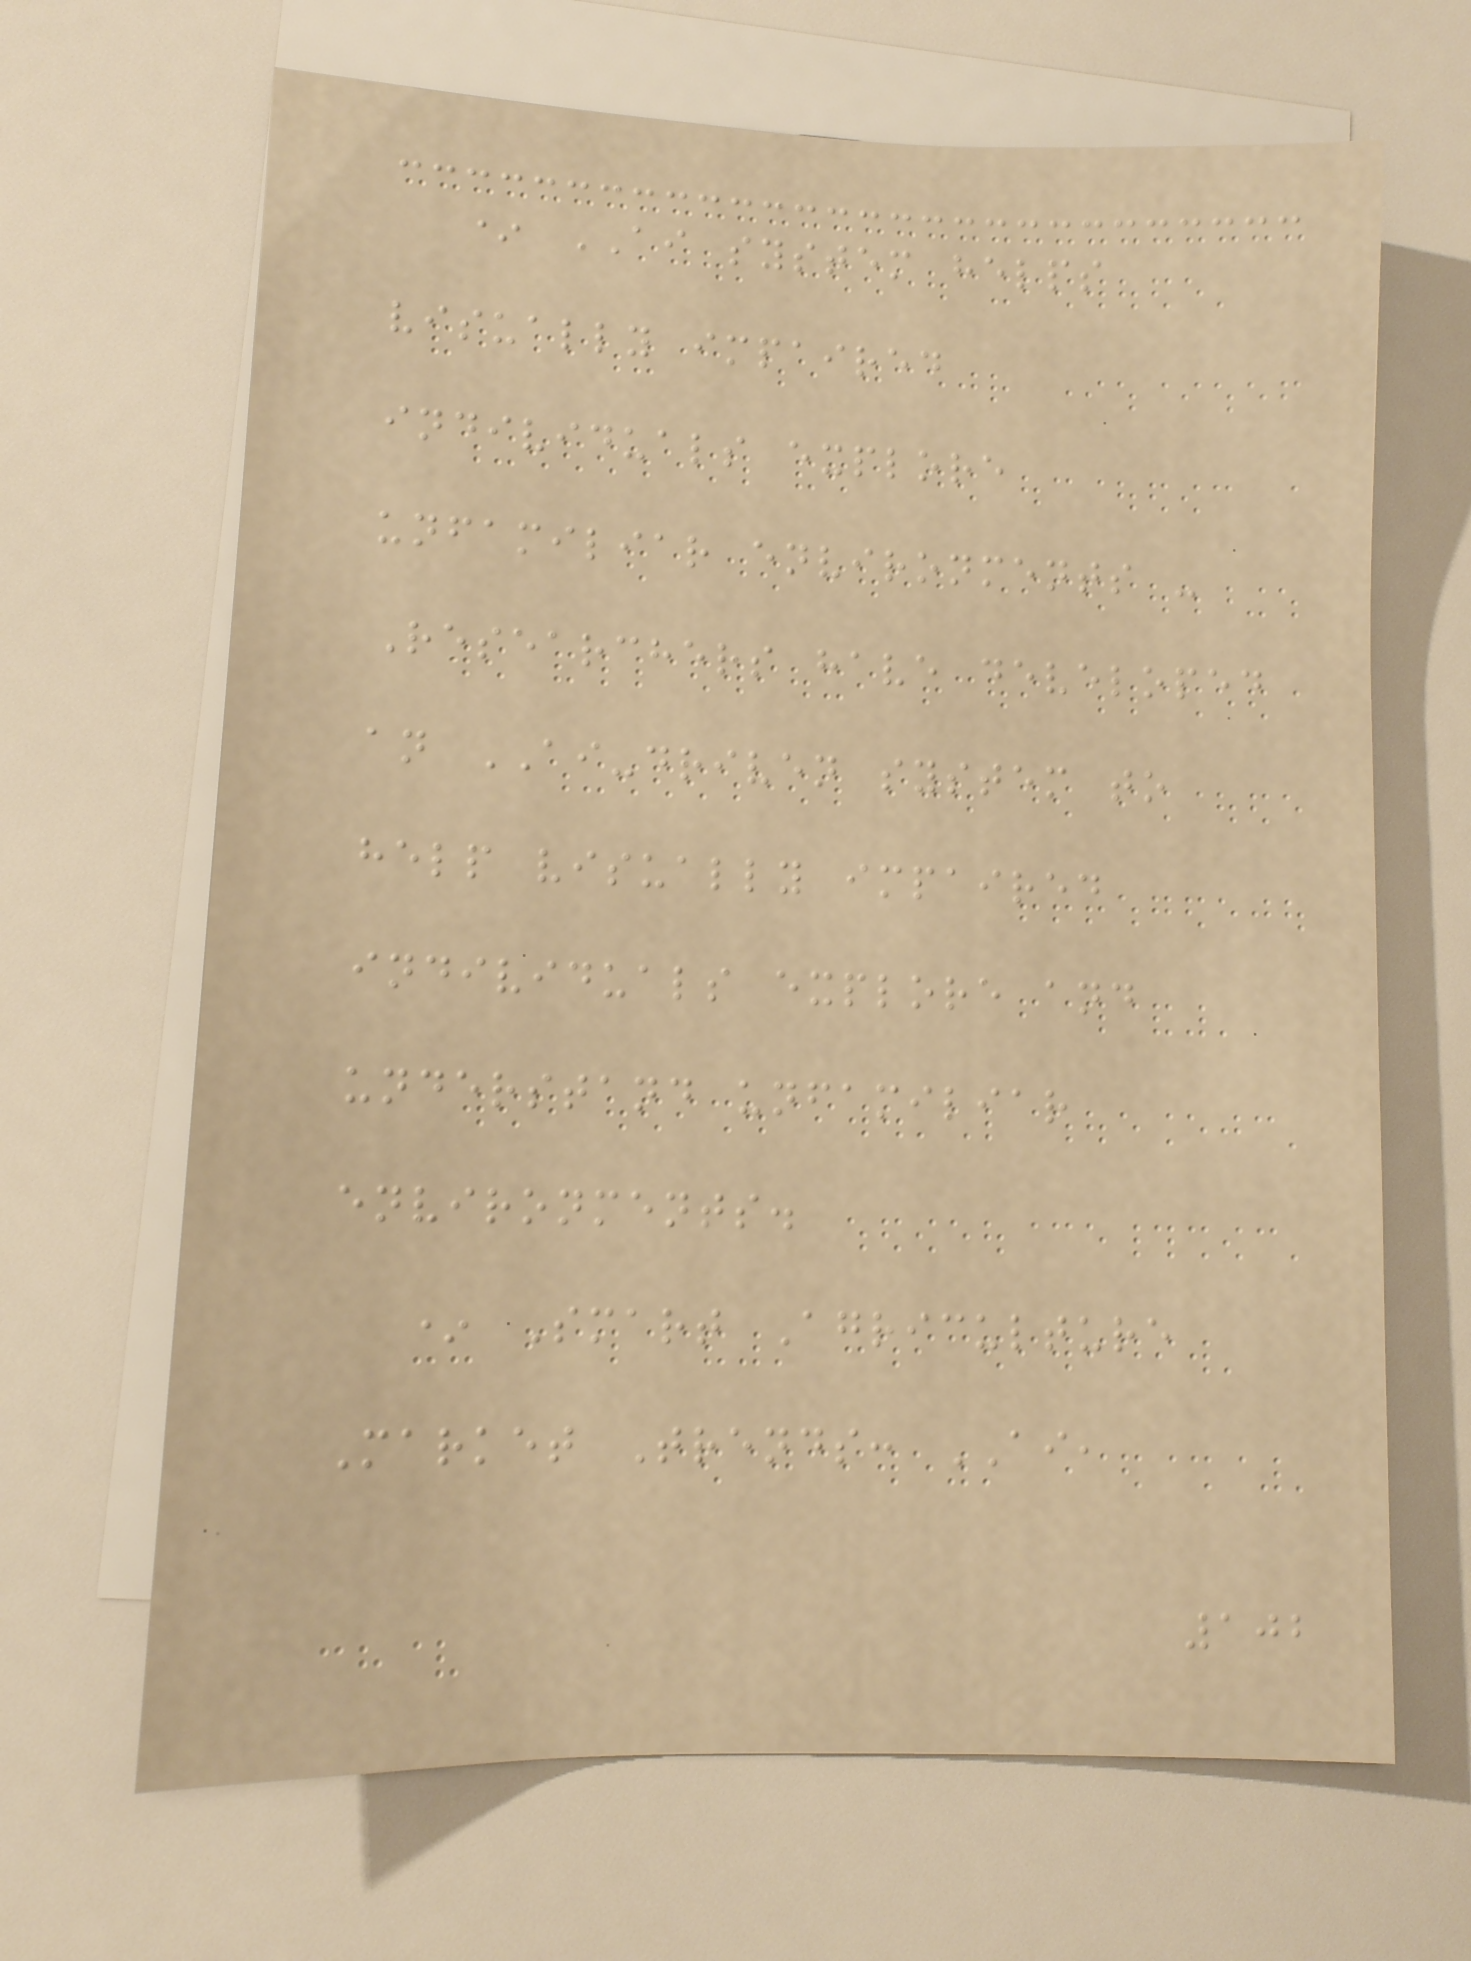* AI system helps
visually impaired
individuals explore
unfamiliar environments -
Researchers have developed
an AI-driven system to
help visually impaired
individuals explore and
understand unfamiliar
environments.
* Smart Agriculture
Market Trends: AI,
102
